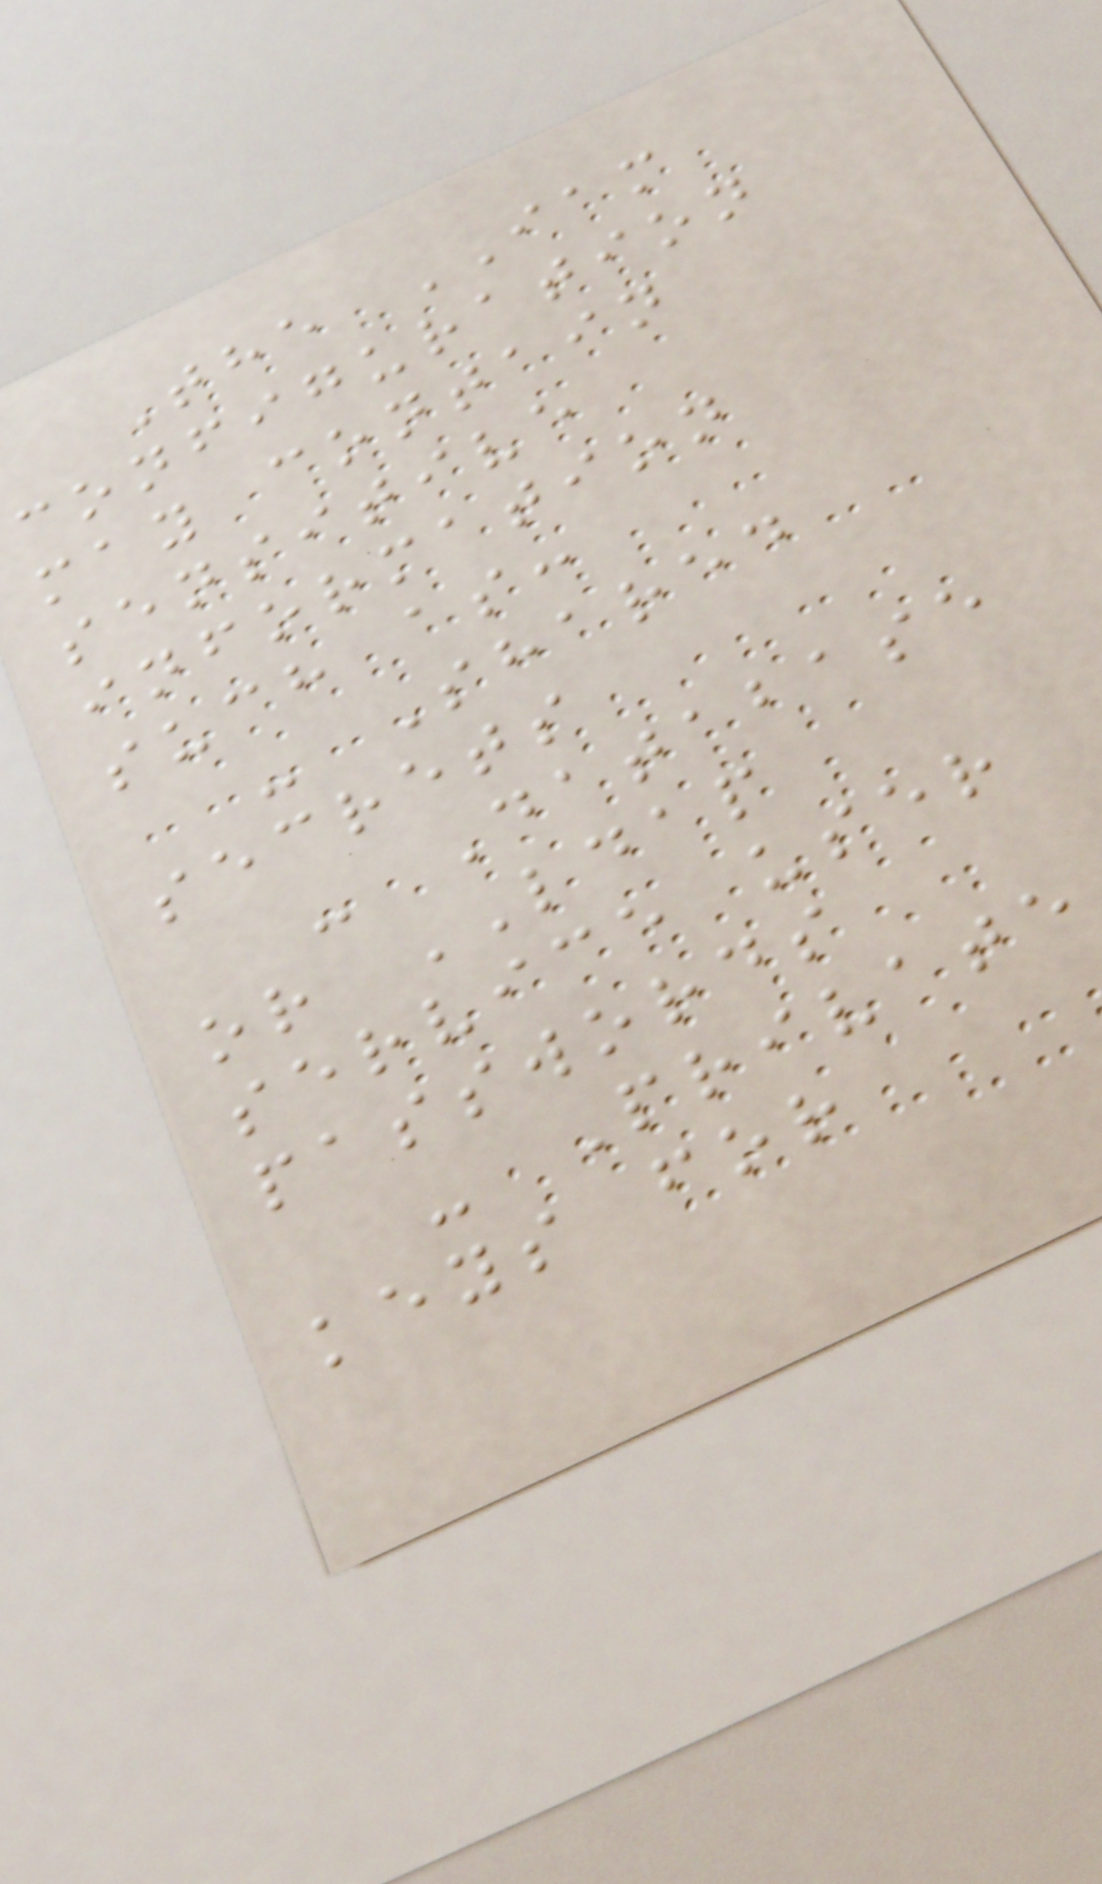The IAM
configuration
may contain
sensitive
information
such as:
- Shared
secrets
- Database
or LDAP
service user
passwords
- Private
keys for
